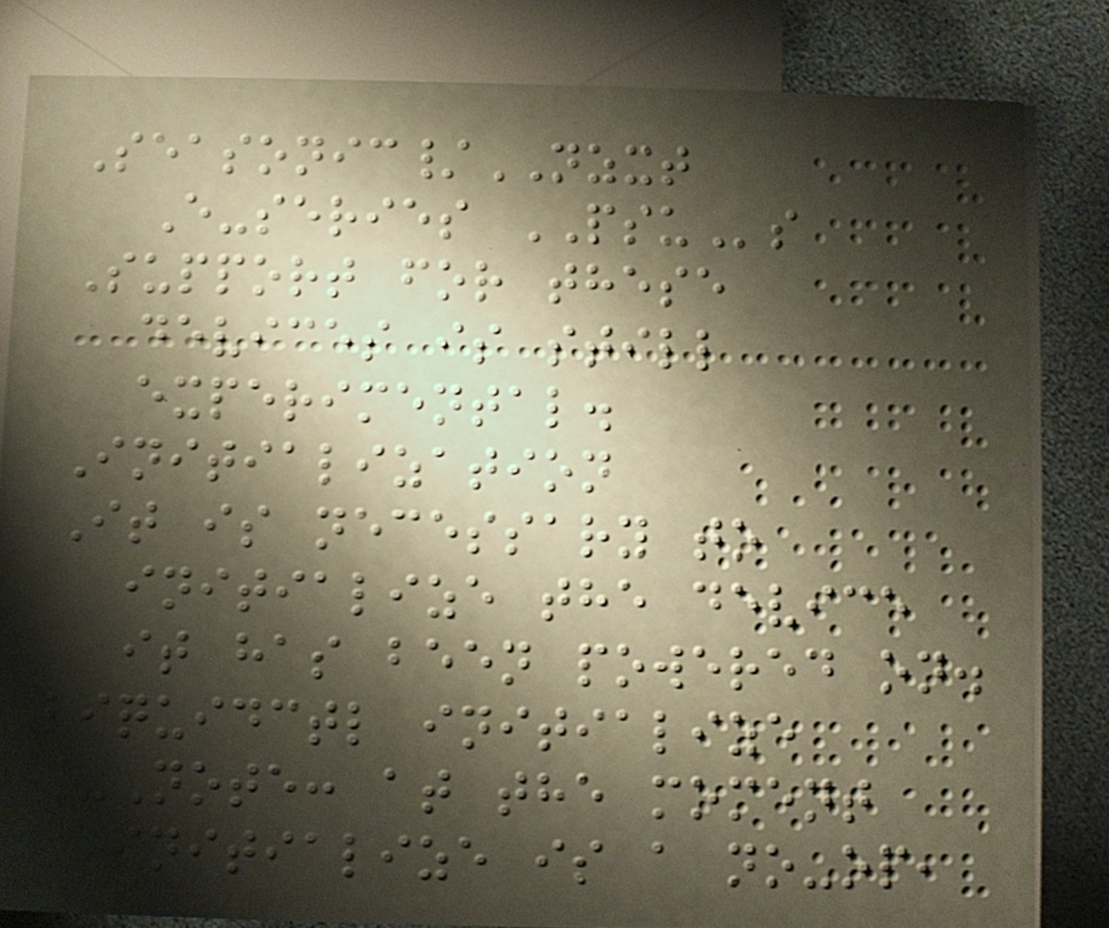Seasonic/NZXT
E-series PSUs
Support for these
devices is still
experimental.
Initialization
It is necessary to
initialize the device
it has been powered on.
liquidctl initialize
_Note: at the moment
initialize is a no-op,
